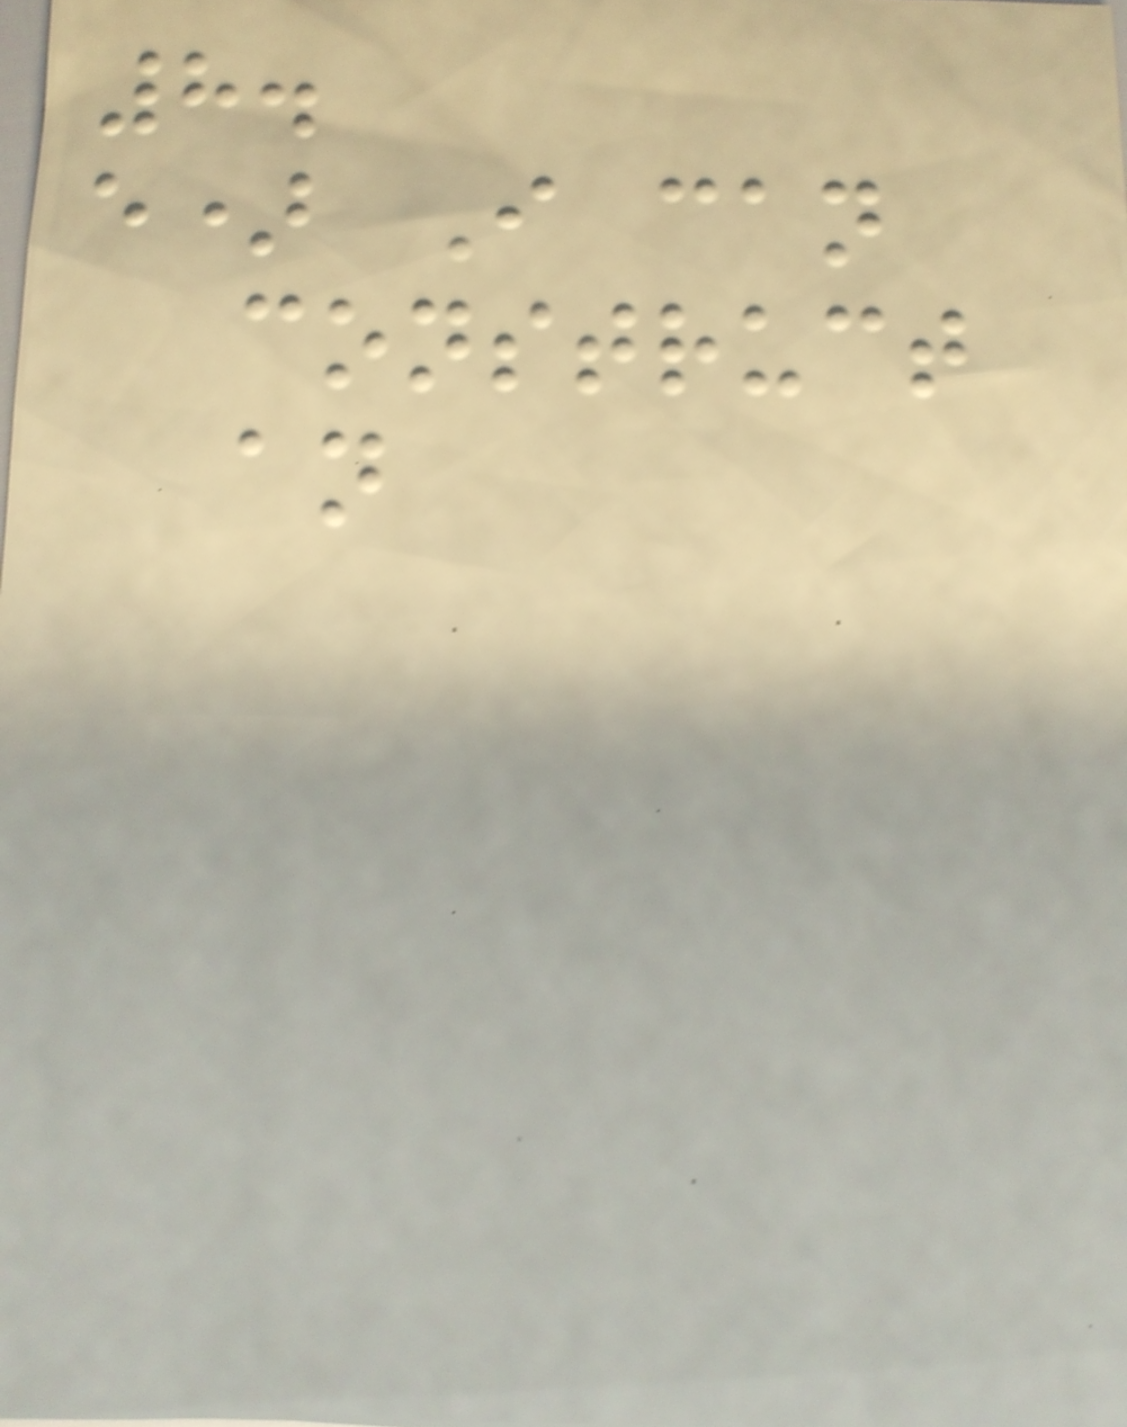8.
e) I can
construct
an
